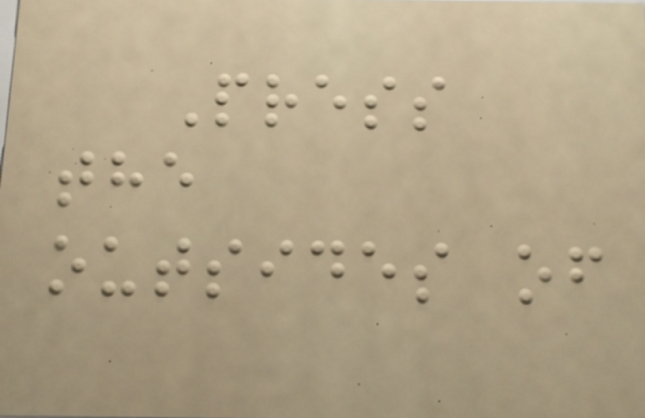Press
the
outsides of
